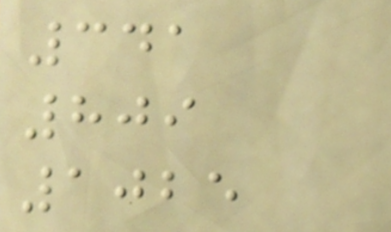341
809
1025
